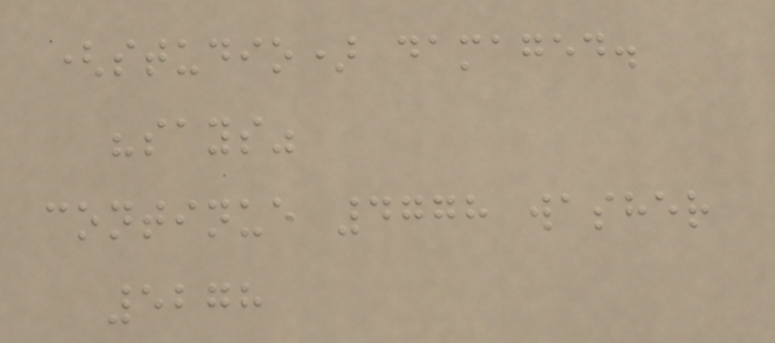(studio) damaged.
"says"
continue 4778 washer
5278
